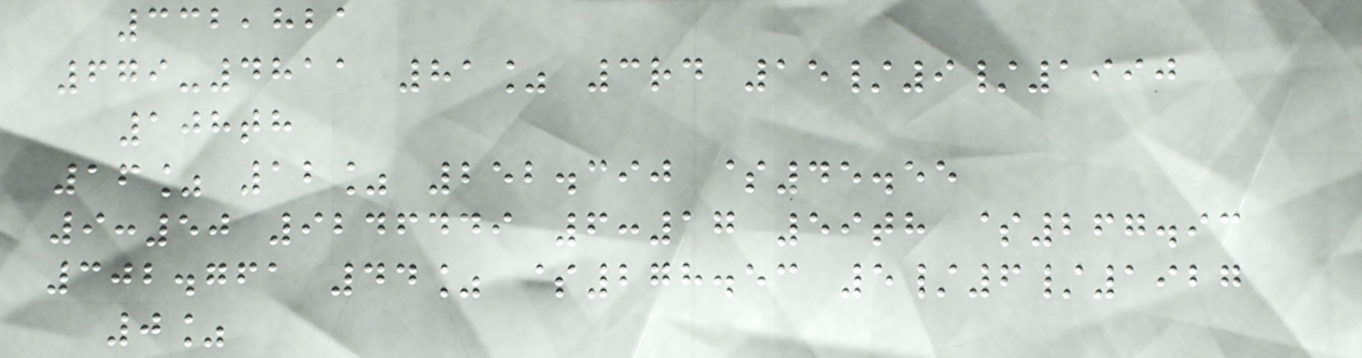332,821
679-4811 81% 3rd 15/9/1990
108th
16% 12% 252.390 $45.55
9:50 9246449 6:17 59th $267.93
302.761 44% $278.53 5/6/1927
0%
